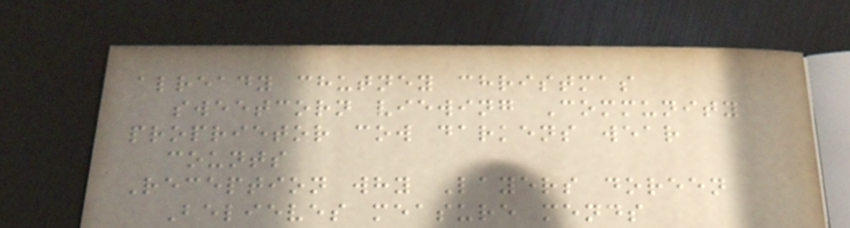already chutney christmas
sweetcorn viewing Community
proprietor cow darkens wear
counts
Reception why Layers doreen
Believes measure mends
